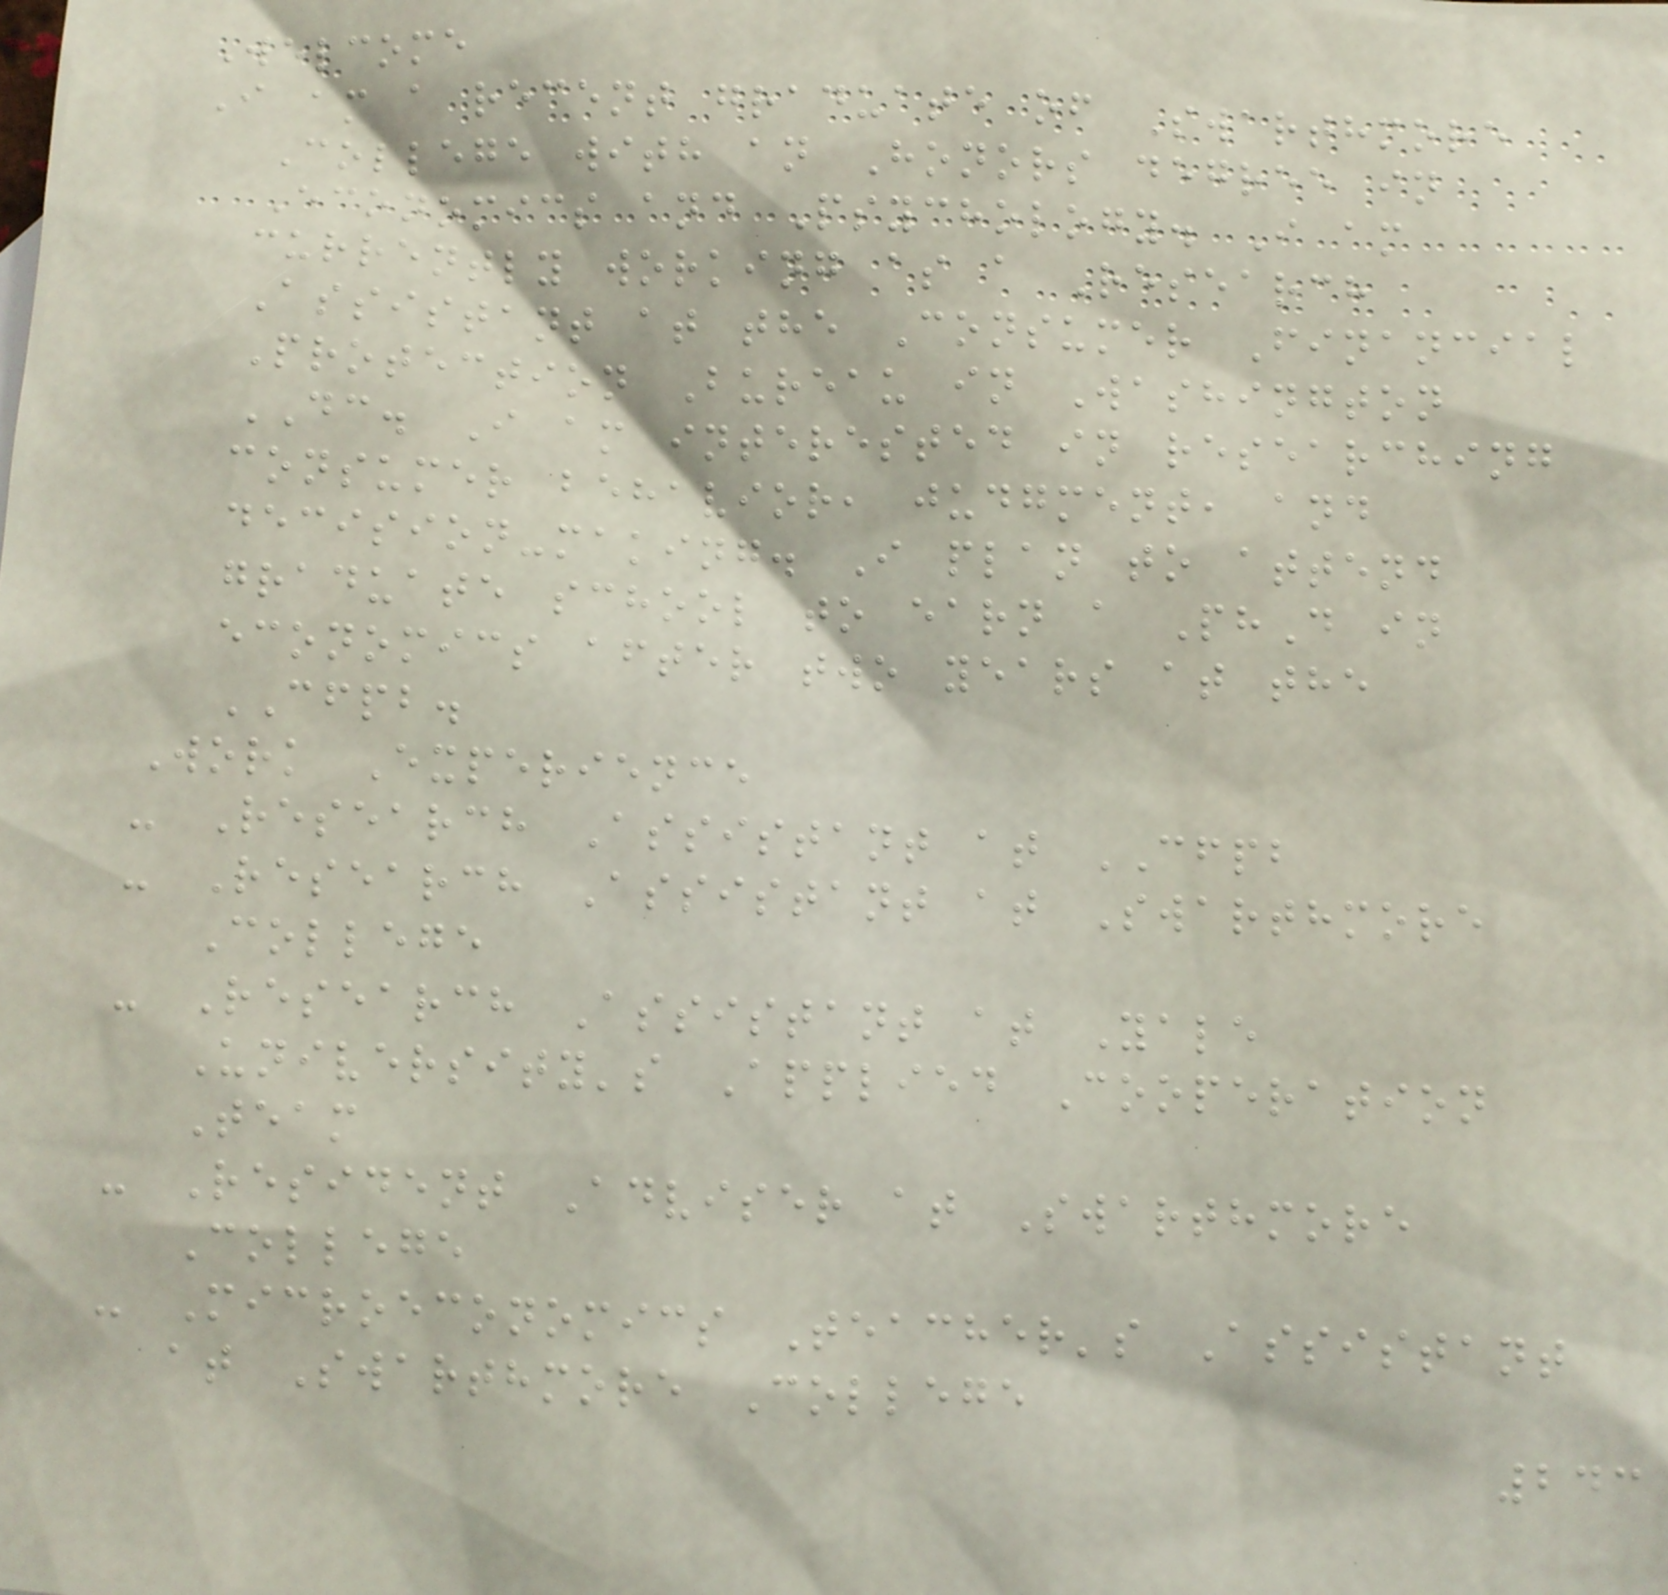Welcome
I am a recent graduate of Swarthmore
College with an Honors degree in
Economics and Psychology. I am
currently working as a Research
Assistant at the Consumer Financial
Protection Bureau in Washington
DC. I am interested in researching
consumer behavior, judgment, and
decision-making. I plan to attend
graduate school to earn a PhD in
economics after two years at the
CFPB.
Work Experience
- Research Assistant at CFPB
- Research Assistant at Swarthmore
College
- Research Assistant at Yale
University's Applied Cooperation
Team
- Resident Adviser at Swarthmore
College
- Microeconomics Teacher's Assistant
at Swarthmore College
243
